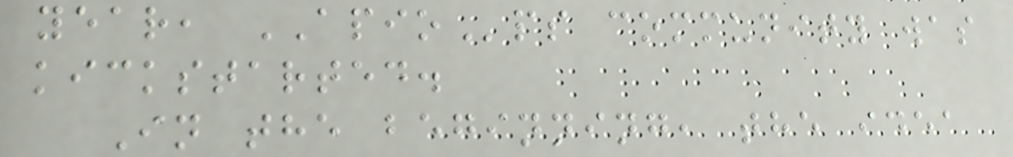year, APIOps community was
kickstarted.
In the beginning, the idea
